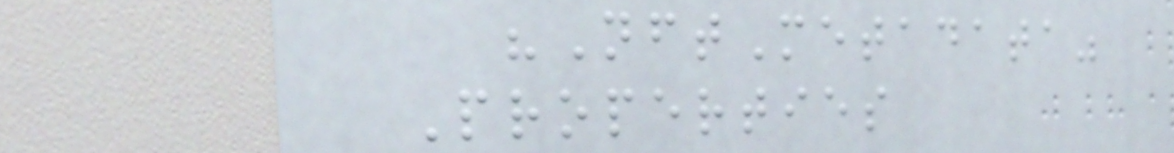"NftMetadata"
Properties
